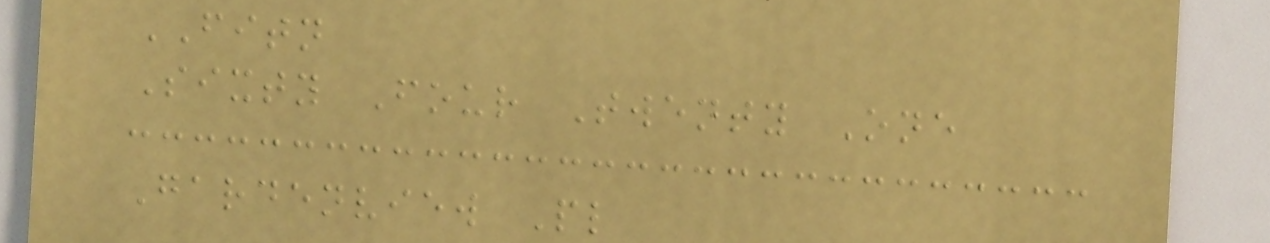FITN
Sixty Four Twenty One
Gardenview Pl
